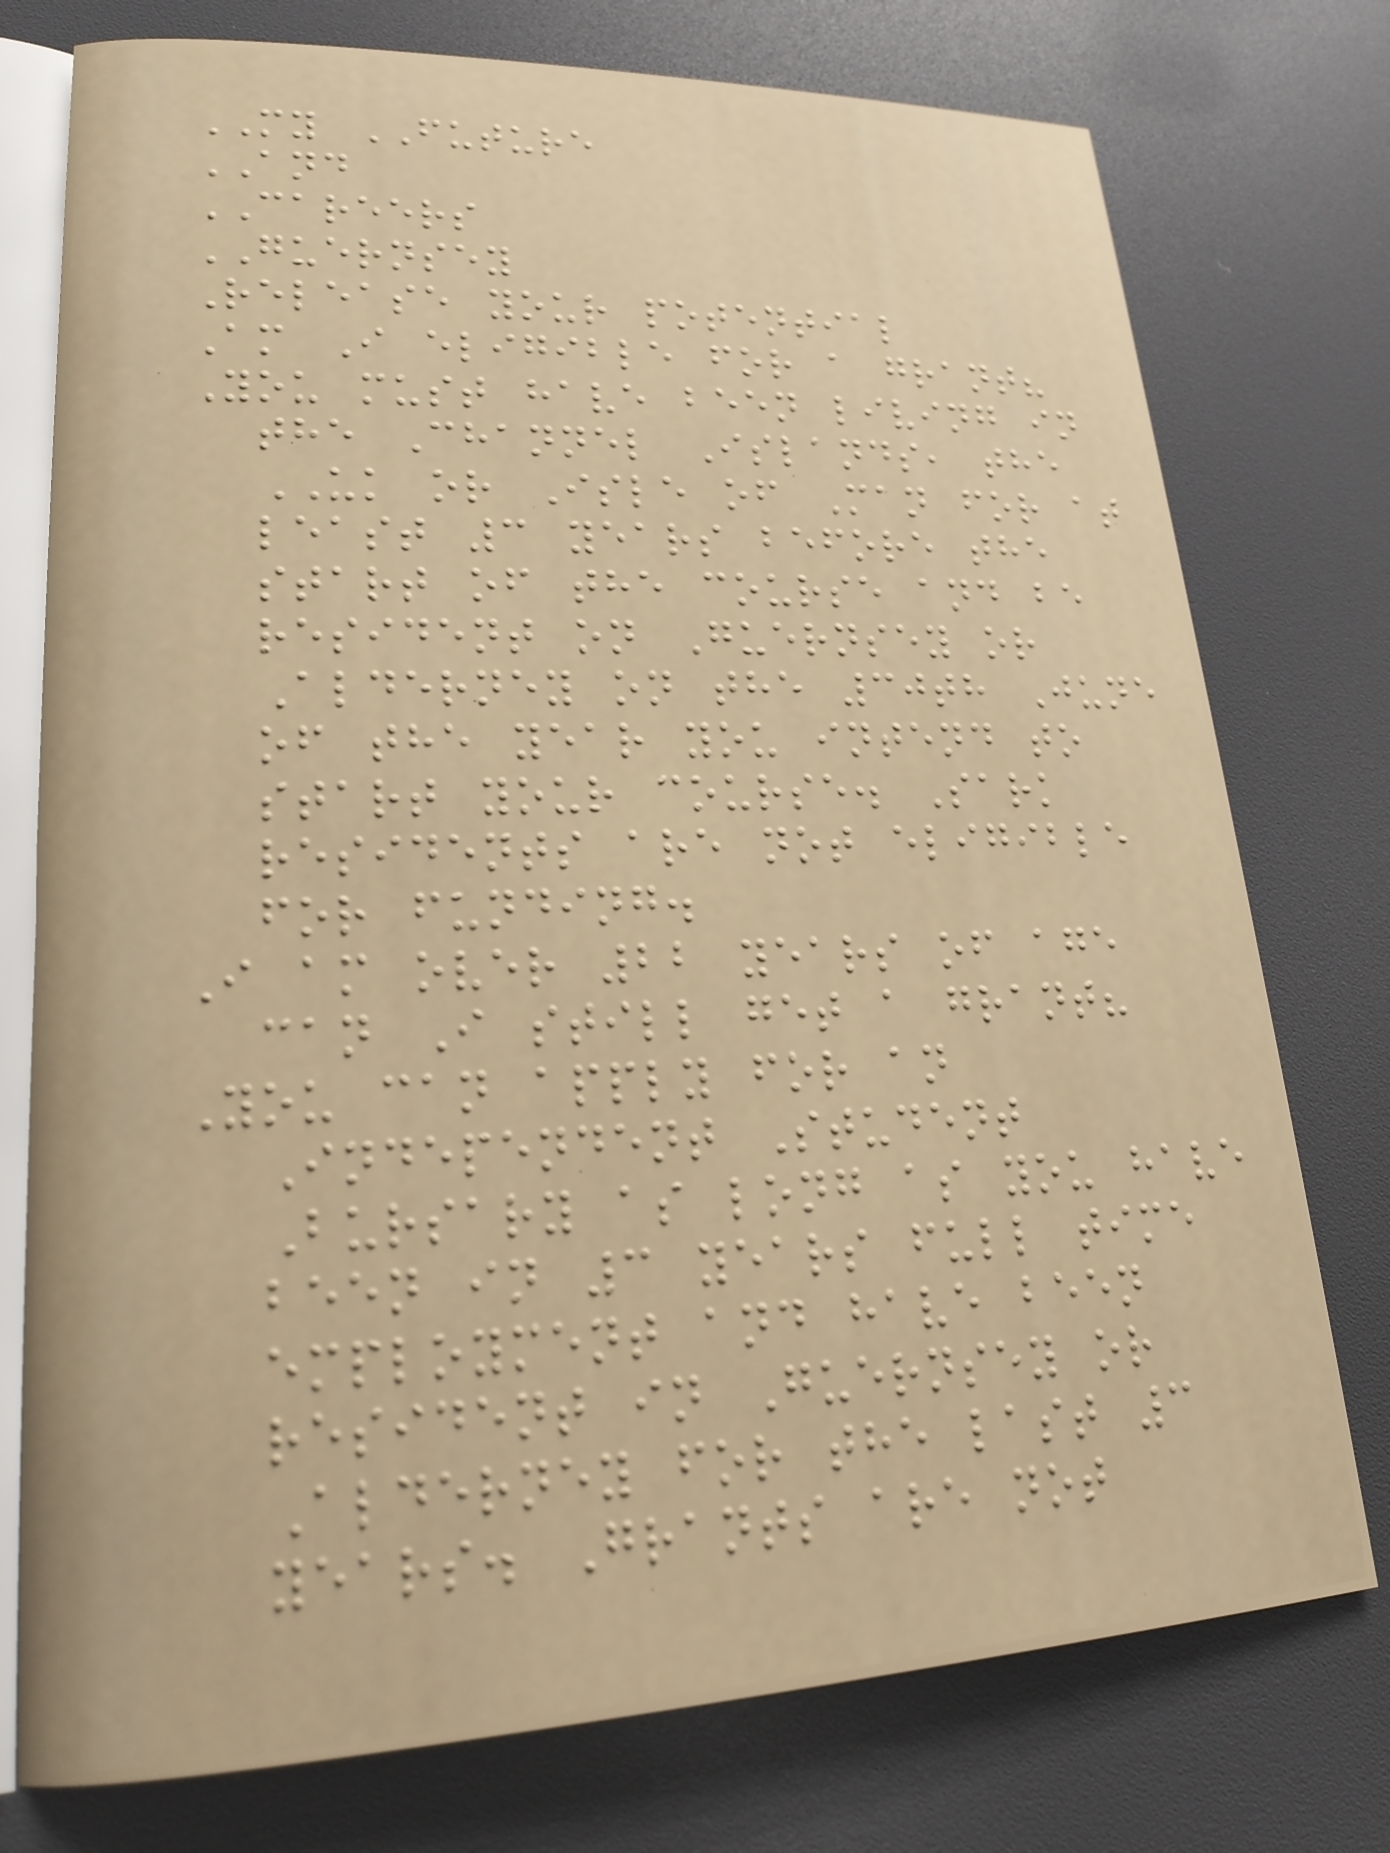MY FUTURE
AND
CAREERS
GUERNSEY
Release your potential
Am I eligible for a grant?
You must have been living in
the Channel Islands, the
UK or Isle of Man for at
least 3 years before the
start of the course and be
resident on Guernsey or
Alderney on the 30th June
of the year you intend to
start your course. Sark
residents are not eligible
for funding.
I am over 22 years of age
can I still get a grant?
You can apply for an
Independent Student
Bursary as long as you have
been in 3 years full time
employment and have been
resident in Guernsey or
Alderney for the last 3
years. Grants are not
